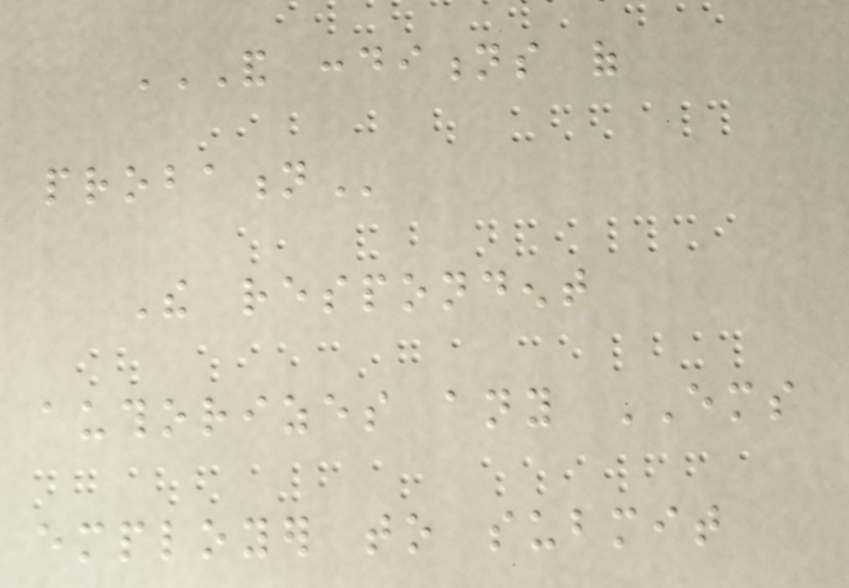AND CONDITIONS OF
PROBATION
The respondent
authorizes any EMS
employer to submit
